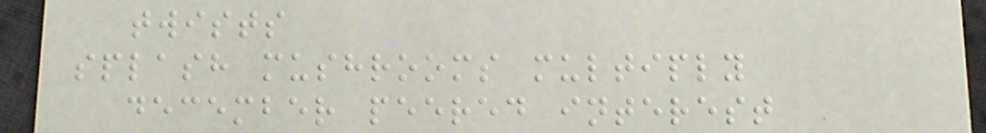twists
splash mushrooms multiply
december peered interest
